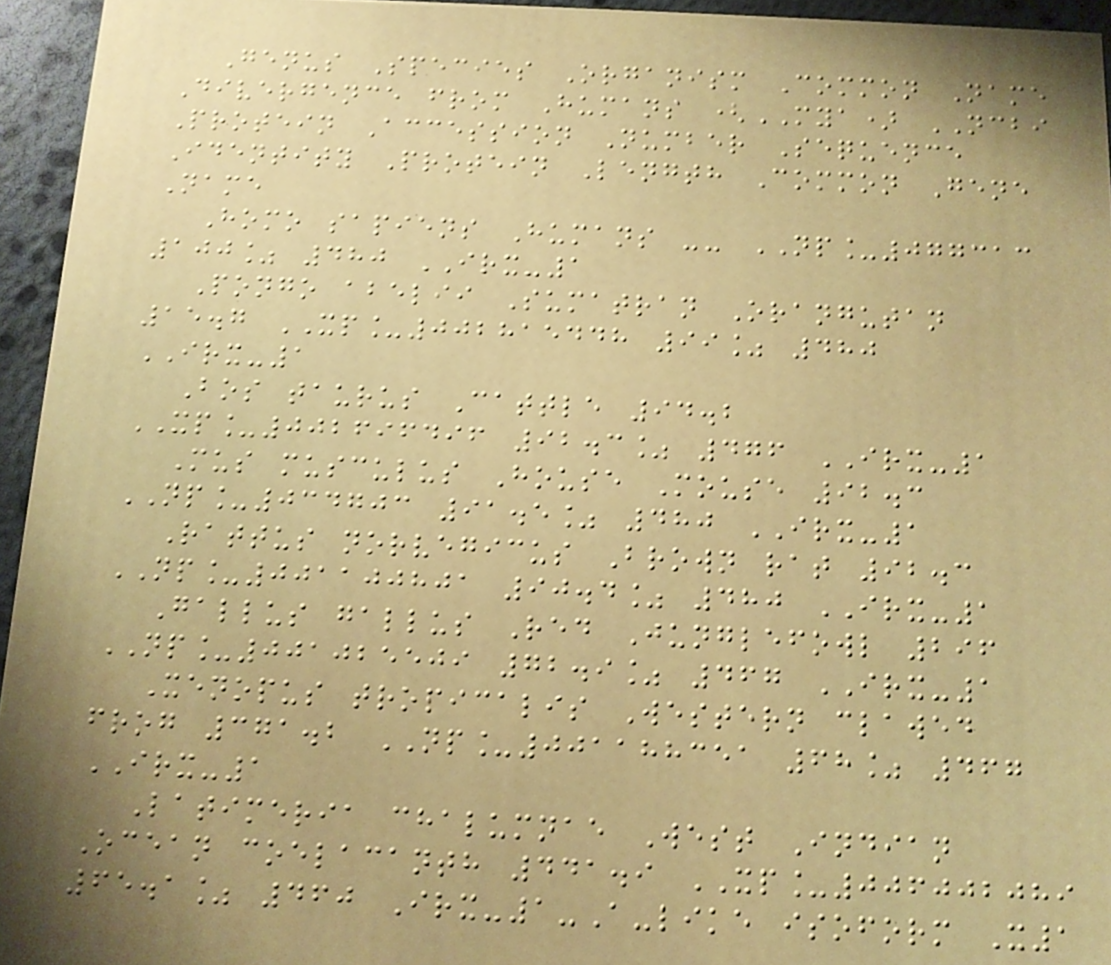Genus Species Organism Common Name
Divergence from Humans (MYA) NCBI
Protein Accession Number Sequence
Identity Protein Length Common Gene
Name
Homo sapiens Humans -- NP_077313
100% 480 IRX-1
Pongo abelii Sumatran Orangutan
15.7 XP_002815448 99% 480
IRX-1
Bos taurus Cattle 94.2
XP_002696496 92.3% 476 IRX-1
Mus musculus House Mouse 92.3
NP_034703 91.5% 480 IRX-1
Rattus norvegicus Brown rat 92.3
NP_001100801 90.4% 480 IRX-1
Gallus gallus Red Junglefowl 296
NP_001025509 72.9% 467 IRX-1
Xenopus tropicalis Western clawed
frog 371.2 NP_001188351 68% 467
IRX-1
Latimeria chalumnae West Indian
Ocean coelacanth 441.9 XP_006002089
65.1% 460 Irx-1-A-like isoform X1
